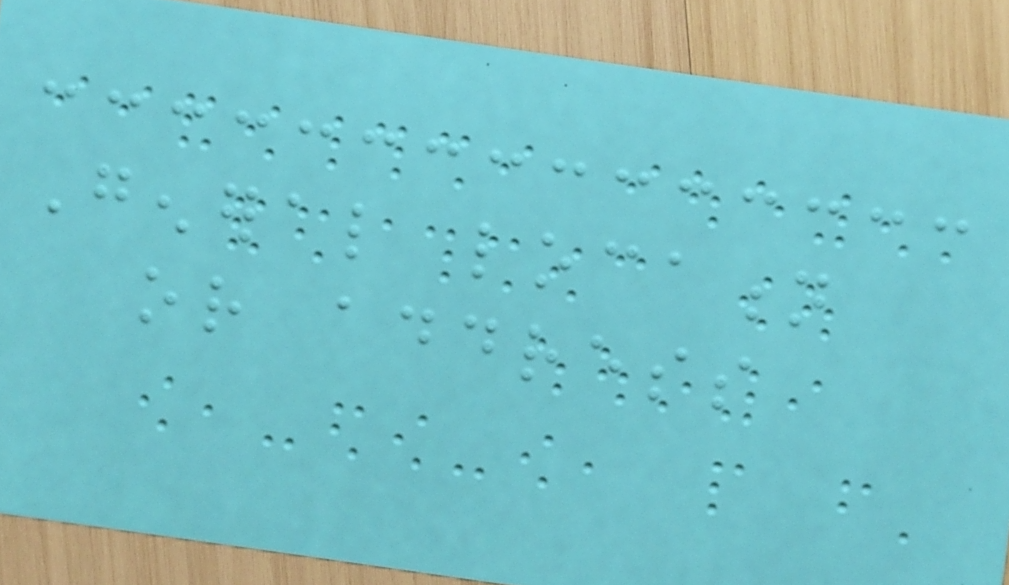General location
or address
